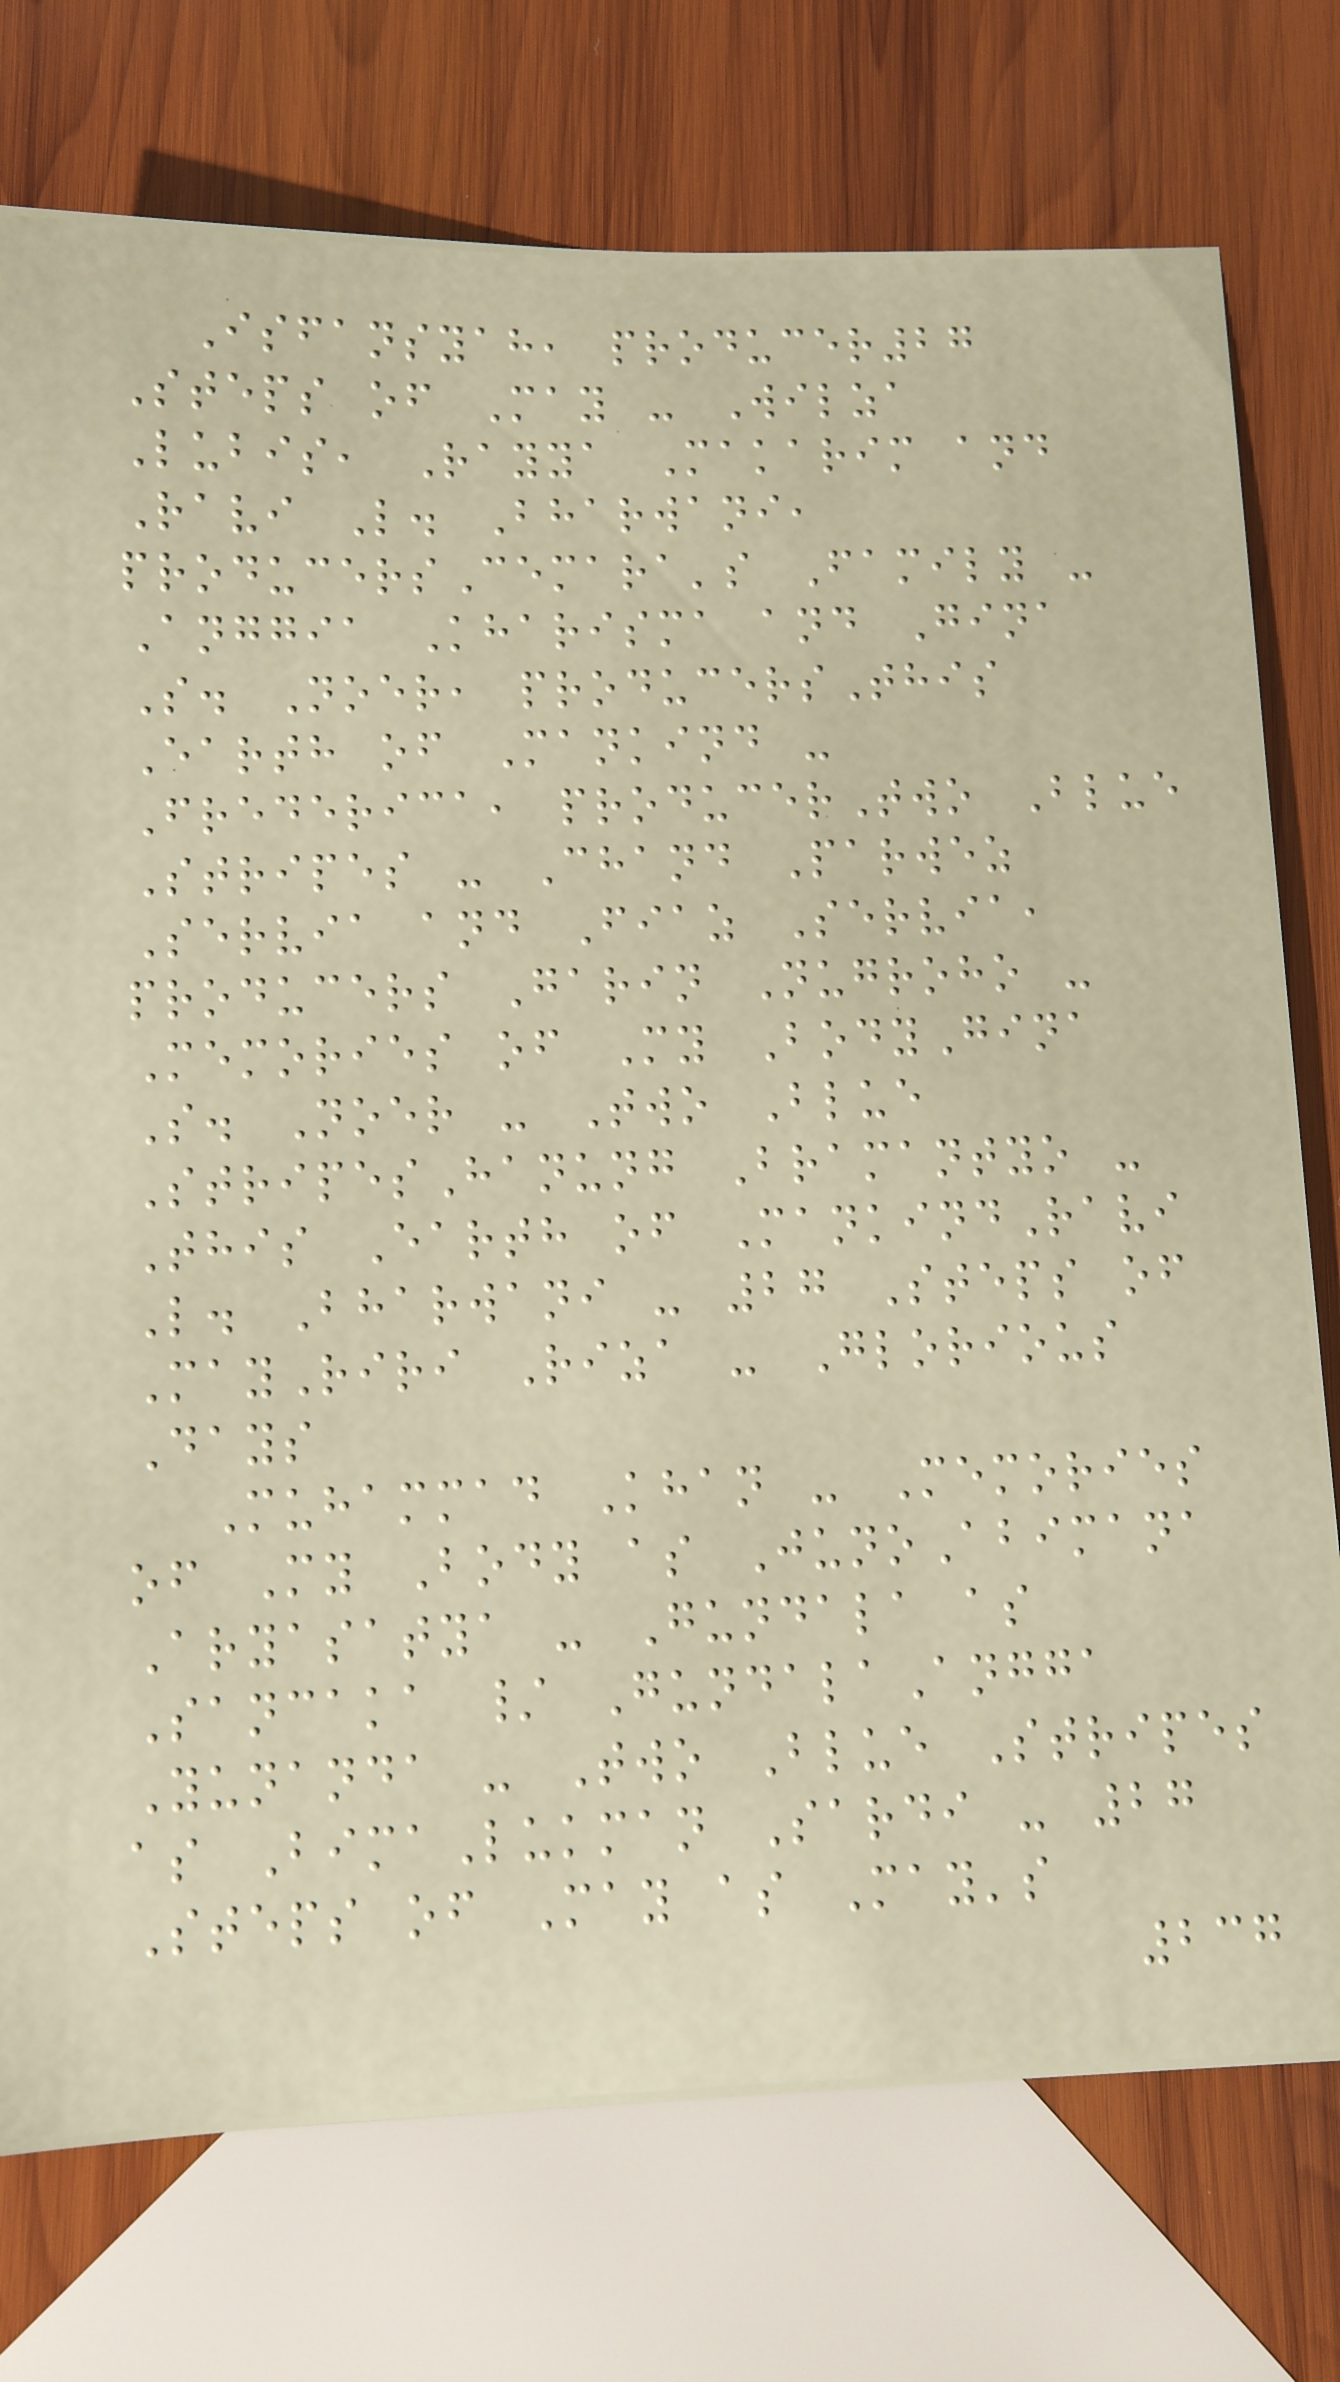Isfansyah, producer27
Steps of May - Wilza
Lubis, Rayya Makarim and
Ravi L. Bharwani,
producersCemara's Family -
Anggia Kharisma and Gina
S. Noer, producersThis
Earth of Mankind -
Frederica, producerTwo Blue
Stripes - Chand Parwez
Servia and Fiaz Servia,
producers Garin Nugroho -
Memories of My BodyGina
S. Noer - Two Blue
StripesHanung Bramantyo -
This Earth of MankindRavi
L. Bharwani - 27 Steps of
MayRiri Riza - Glorious
Days
Muhammad Khan - Memories
of My Body as JunoAbimana
Aryasatya - Gundala as
Sancaka / GundalaAngga
Yunanda - Two Blue Stripes
as BimaLukman Sardi - 27
Steps of May as May's
237
